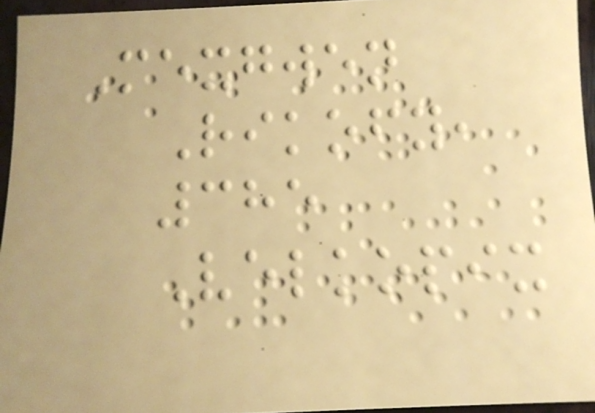Mexgwen
Rikofy,
385
Velkopix
